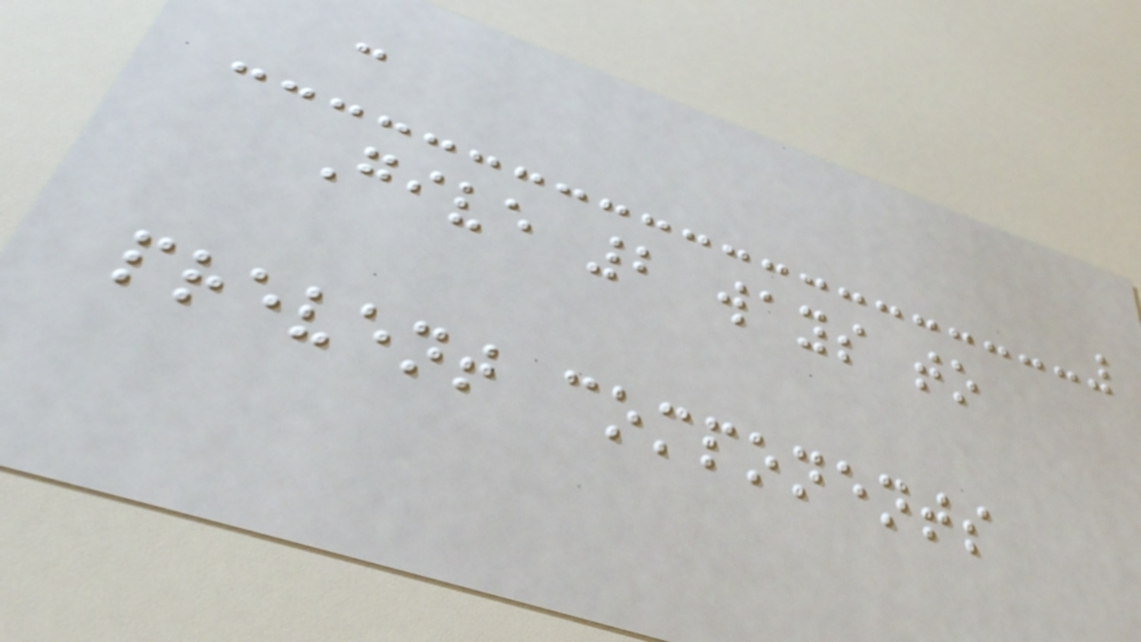-
Give 2 ways to
prevent components
